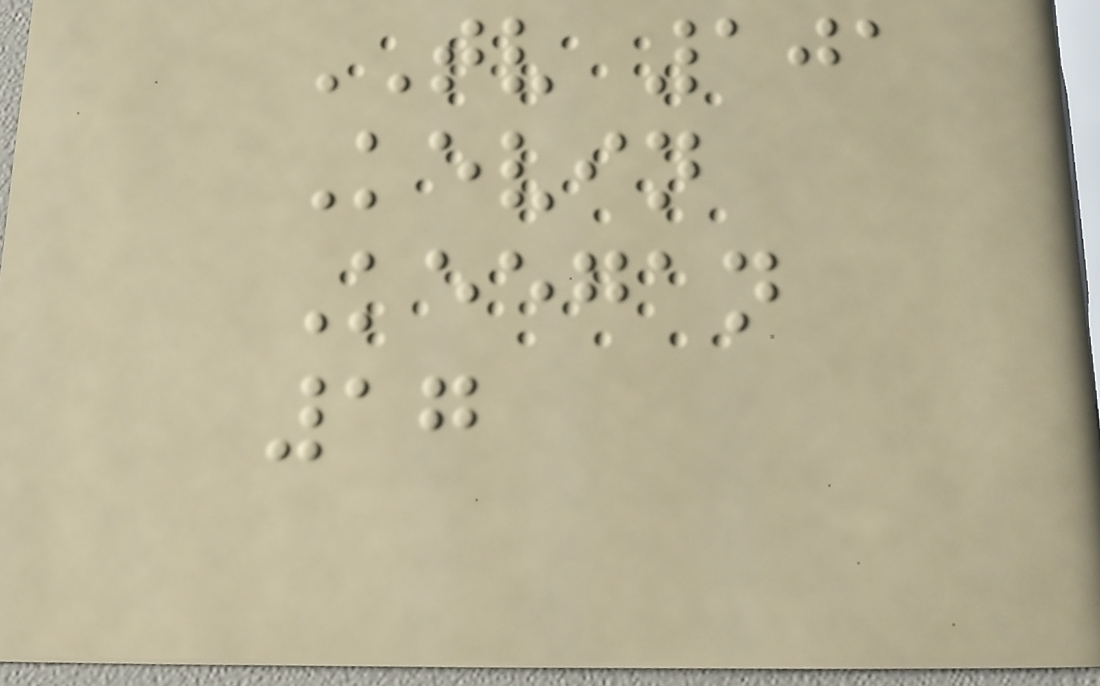TV 101
Kevin
Keegan
17
